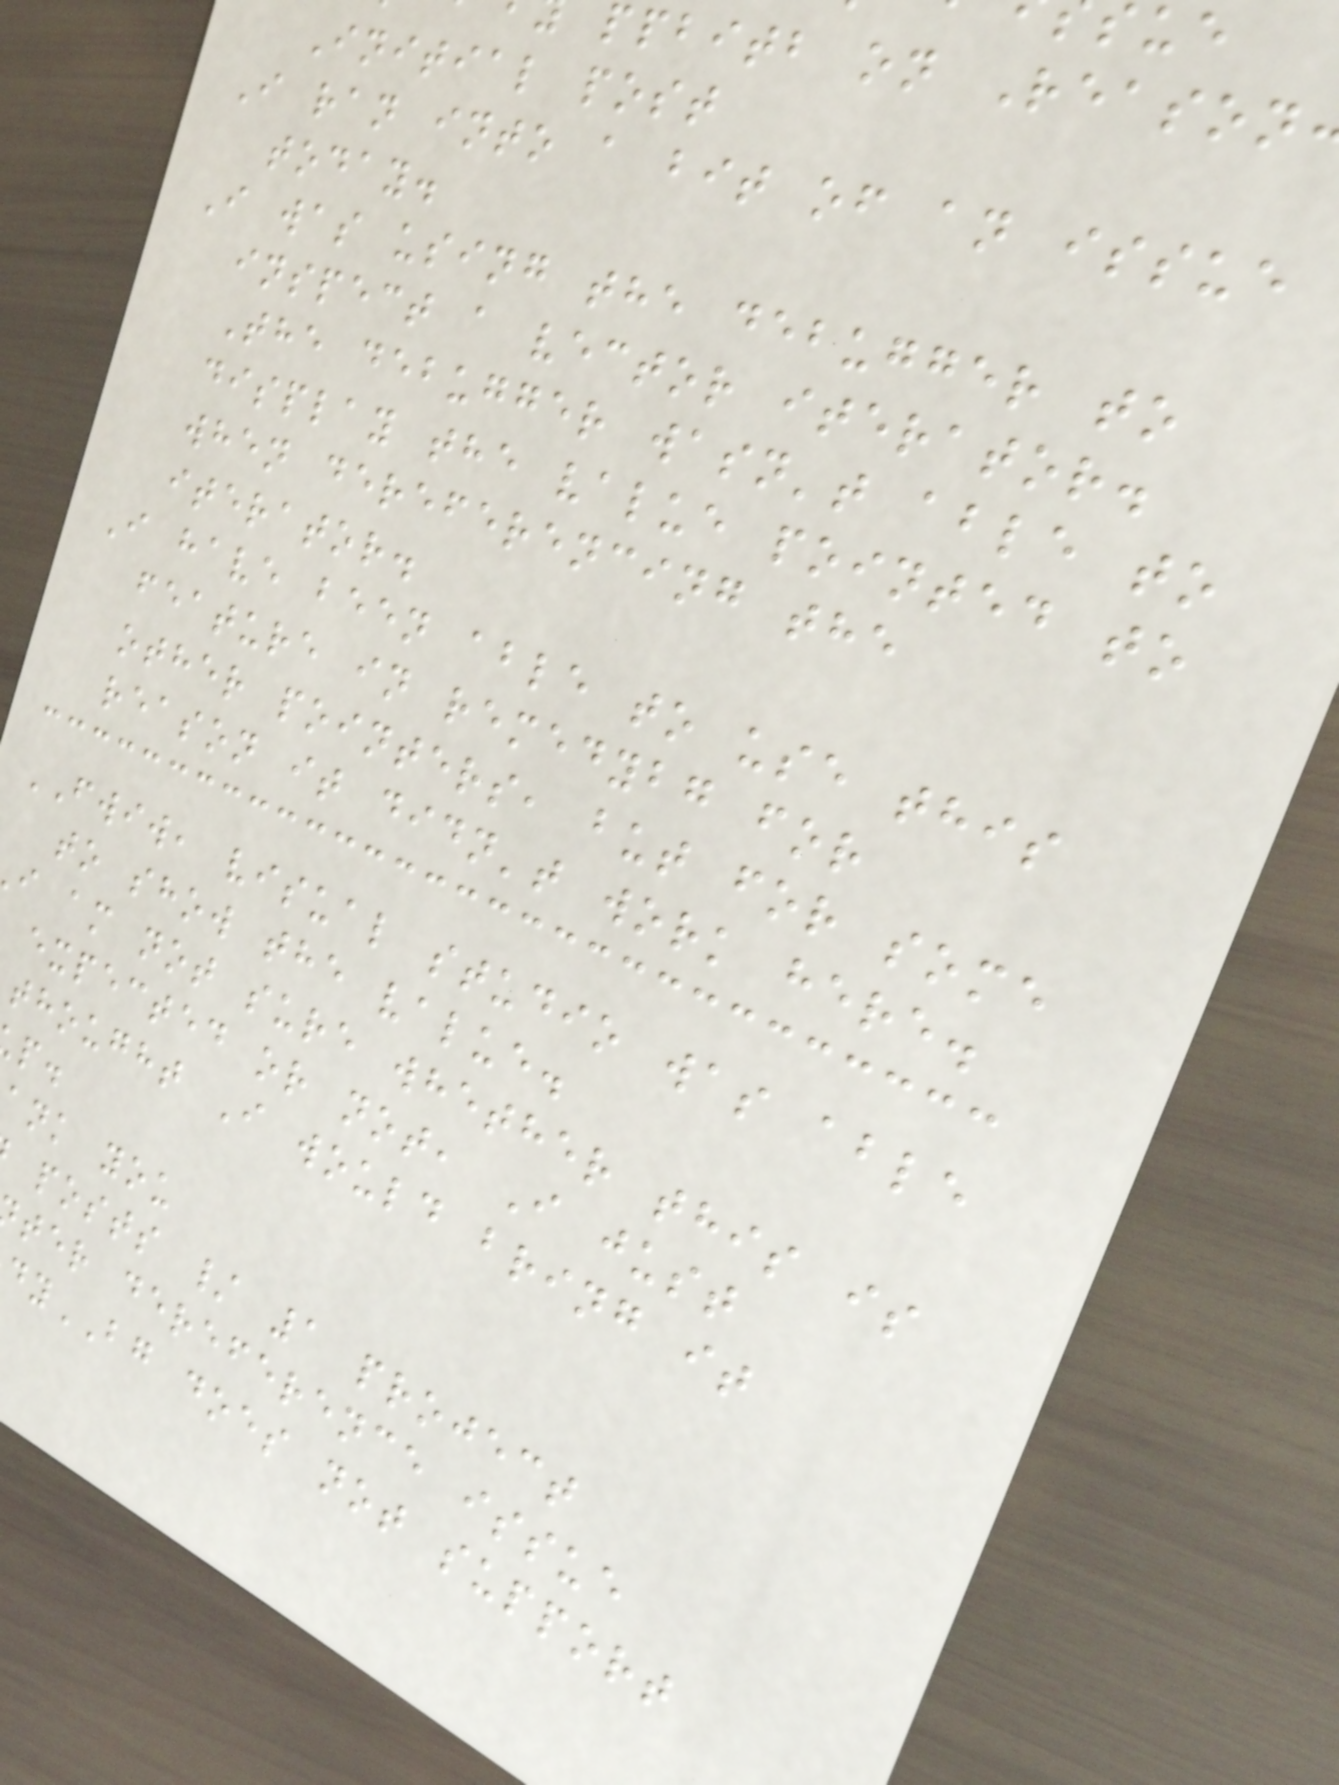ppbitb on Reason
Initial post
I ran into a bit of an issue
today.
I was using the debugger to
inspect a vector iterator.
The debugger wasn't able to
display the value pointed to
when dereferencing the
iterator.
I have been able to use this
feature in remedybg for
other pointers, but for some
reason it didn't work here.
FWIW, visual studio was able
to show the value.
i am not sure whether this is
expected or not, I just
thought I would bring it
ank you
posts / 1 project
ter dereference issue
dyBG does not support
